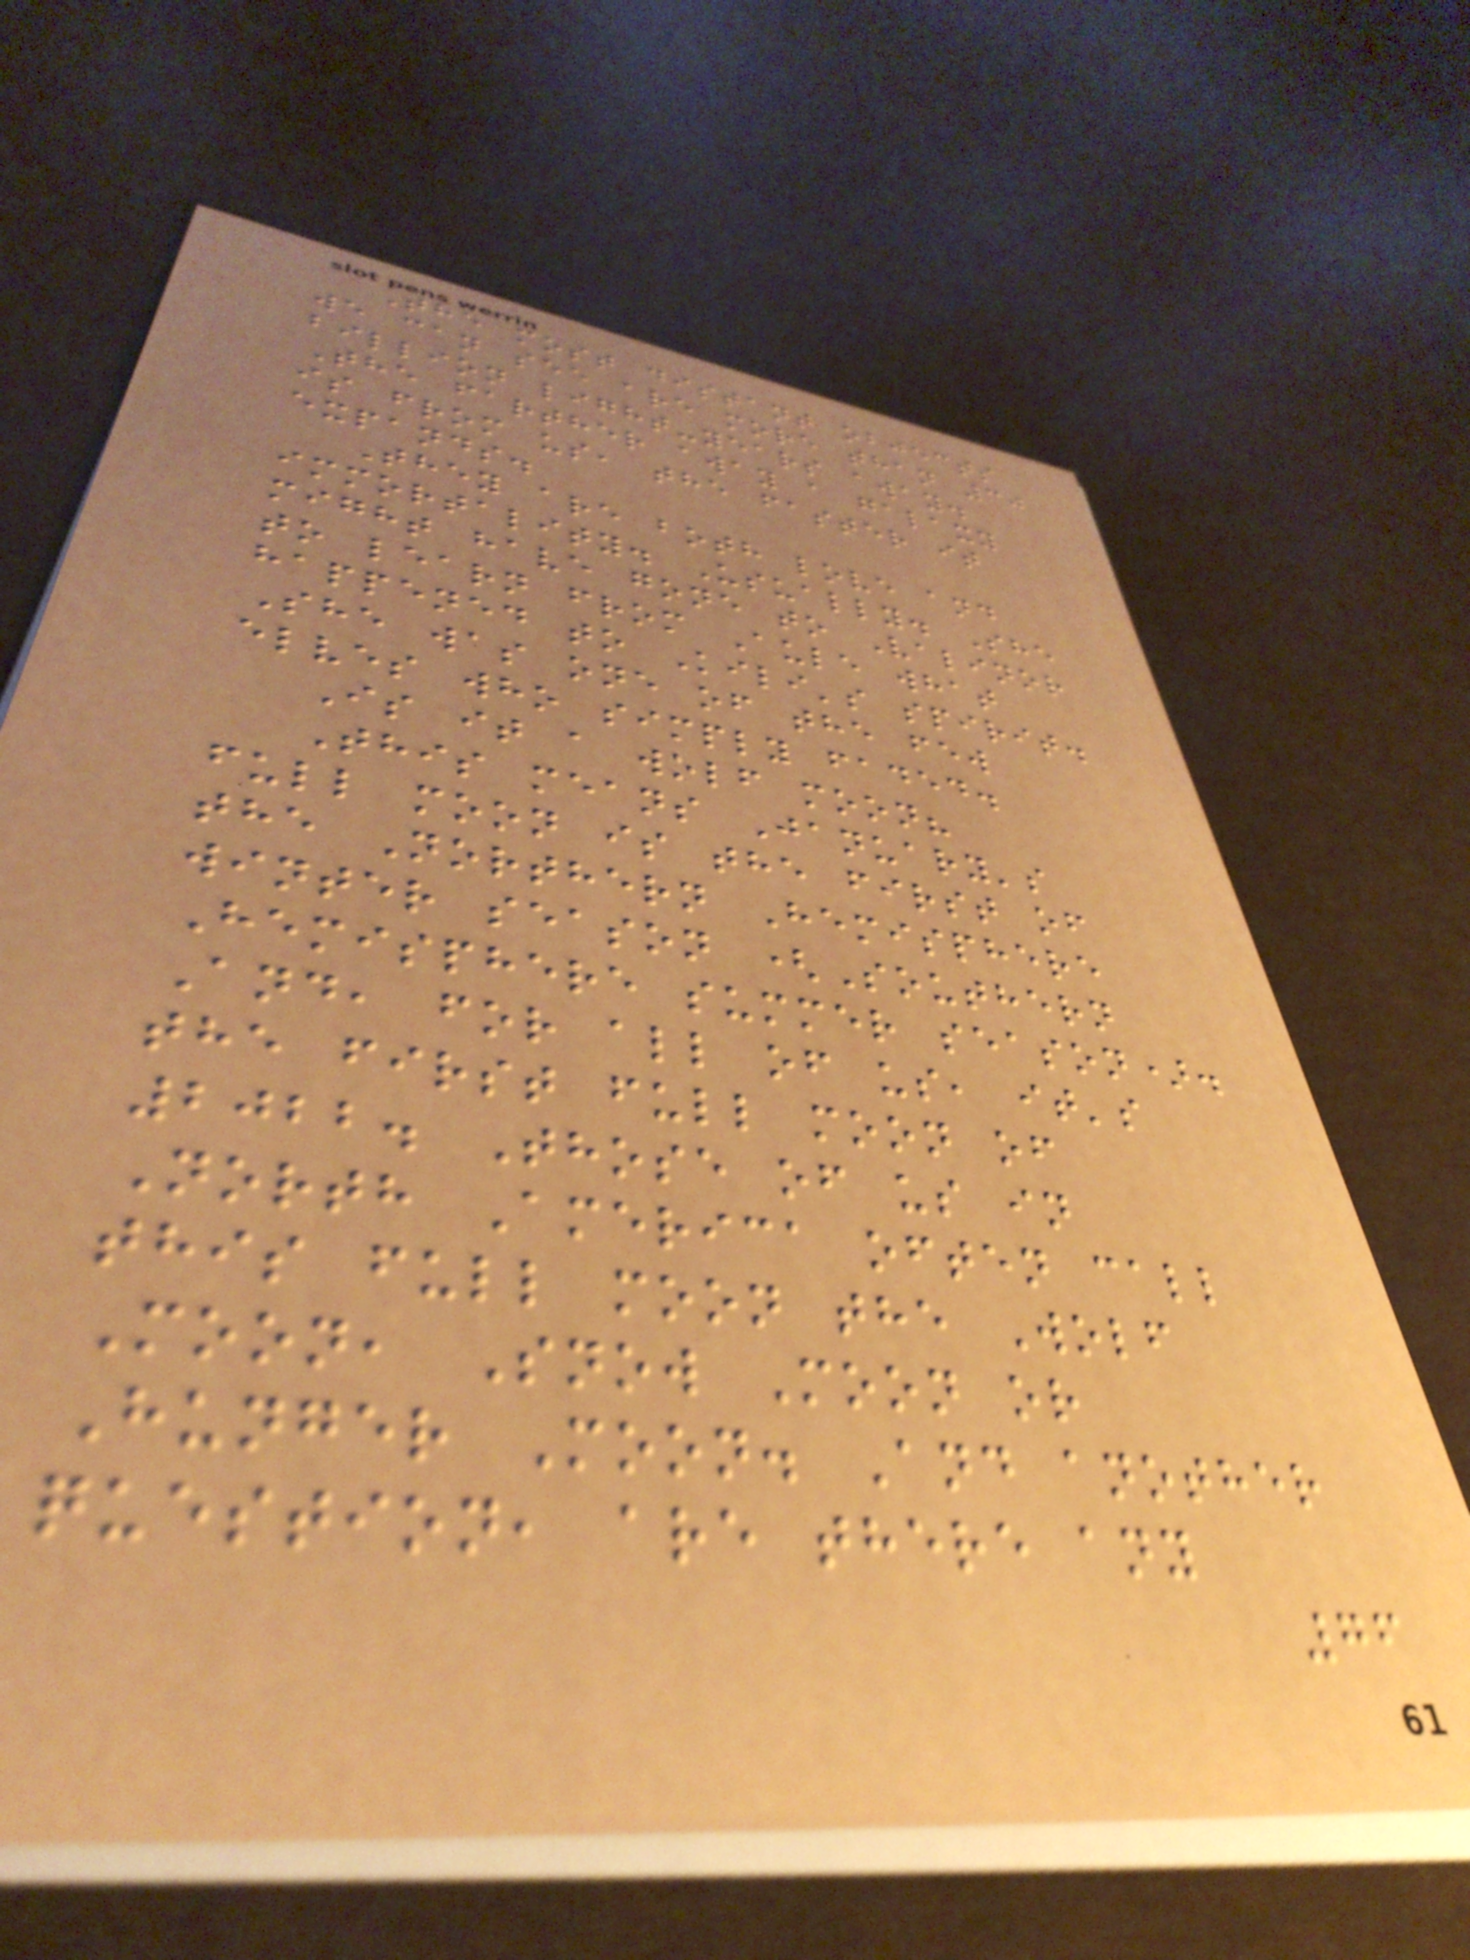The most distant objects
we can see are more than 30
billion light-years away.
The farther away a galaxy
is from us, the faster it
expands.
They are both love and
immortality. Usually. She
might have gone to Valinor
to learn from Aule what
happened to Kili's spirit.
She was one of the few
elves who simply faded.
Is it a wolf moon?
This means January's
full moon is the first of
the Northern Hemisphere
winter season (Southern
Hemisphere summer season).
And, for all of us, it's
the first full moon of
2022. Those of us in
North America often call
this full moon the Wolf
Moon, Snow Moon or
Hunger Moon. And another
question, are there any
76
